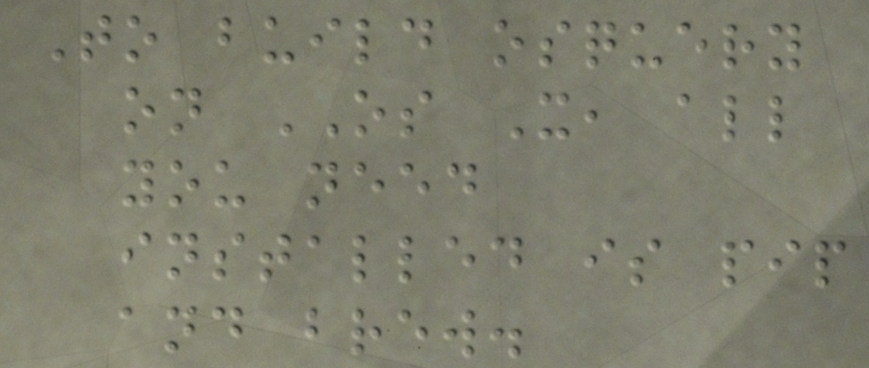To build osquery
on OS X, all
you need
installed is pip
and brew.
